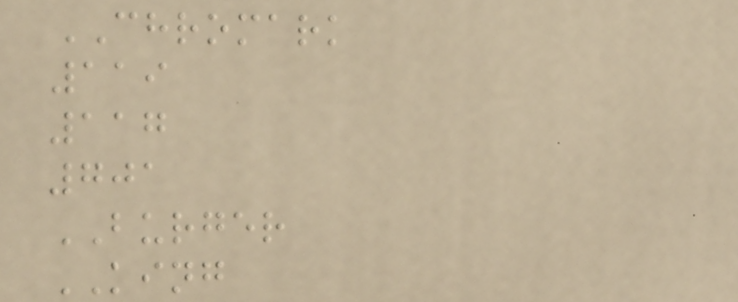CHROMARK
119
117
701
BURGER
KING
